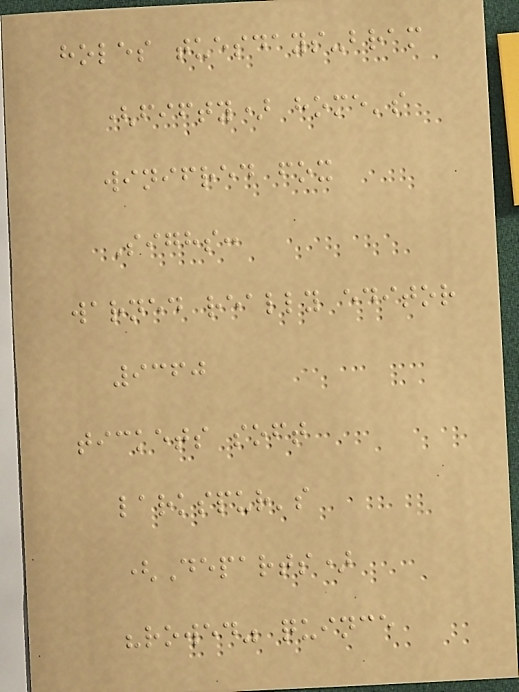holes tuesdays-bram
(fifty) home's
winifred fox
Sighs:
warned really editor
9360
tickets soft
larkspur's
(Departs)
"rowed" quince
